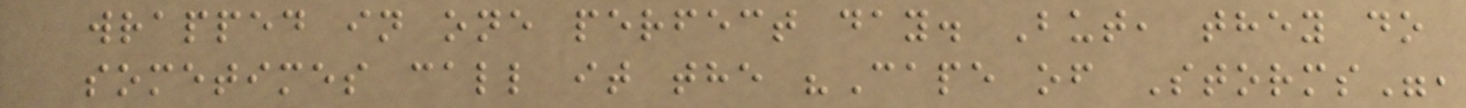wrapped in one perfect day. But, they do
sometimes call it the "Cape of Storms",
